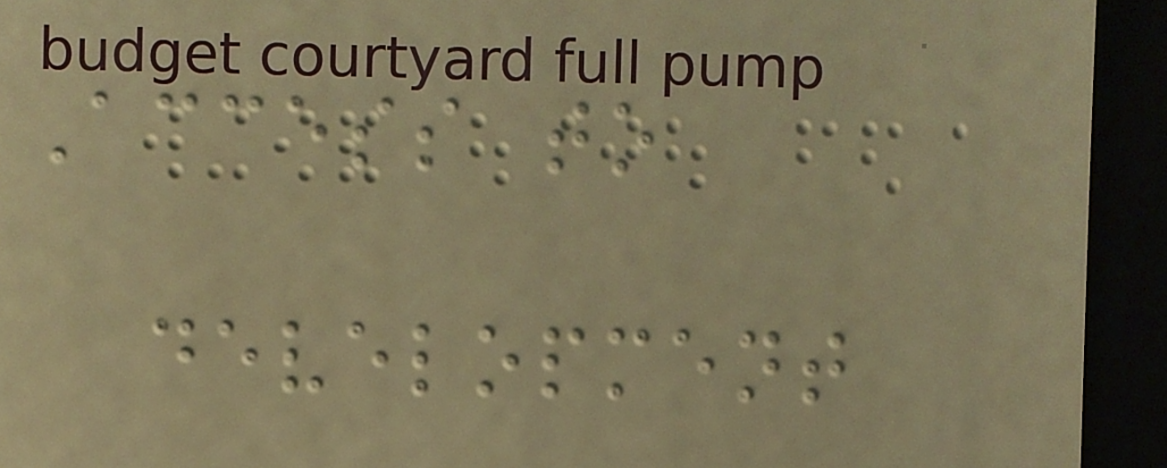Access to
development
